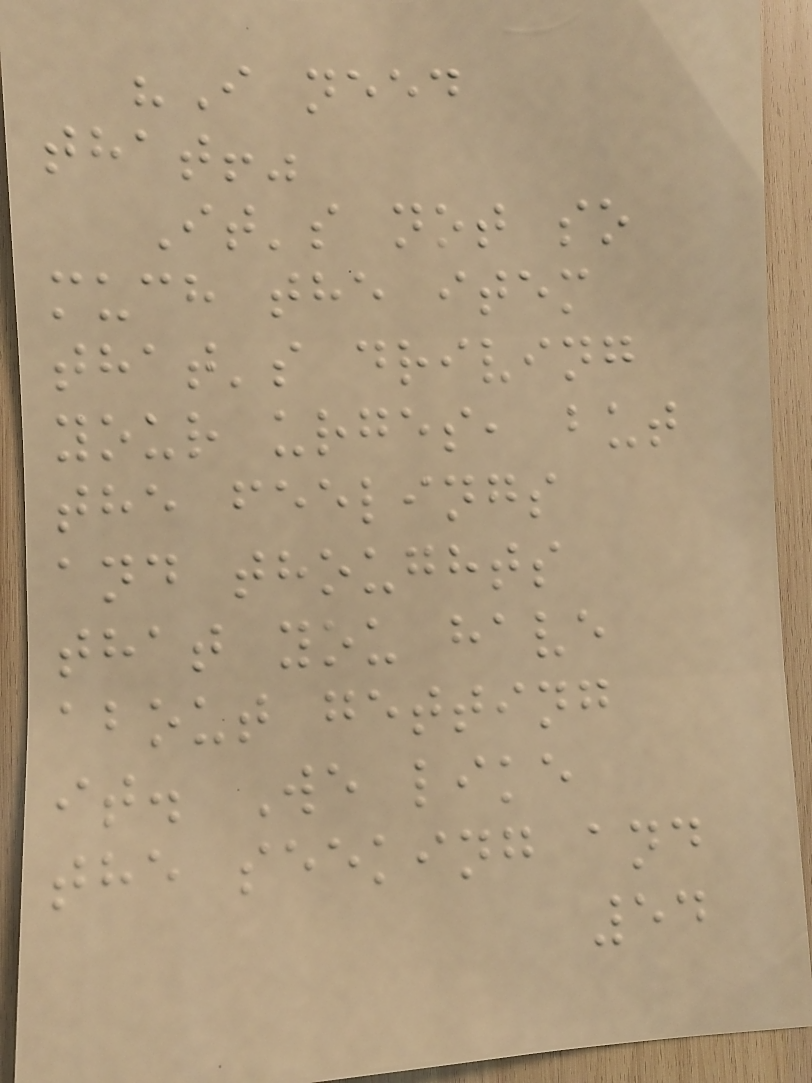"I need
that!"
It's not so
much the item
that's driving
your urges, but
the feelings
and thoughts
that you have
about getting
it. We like
the seeking and
54
